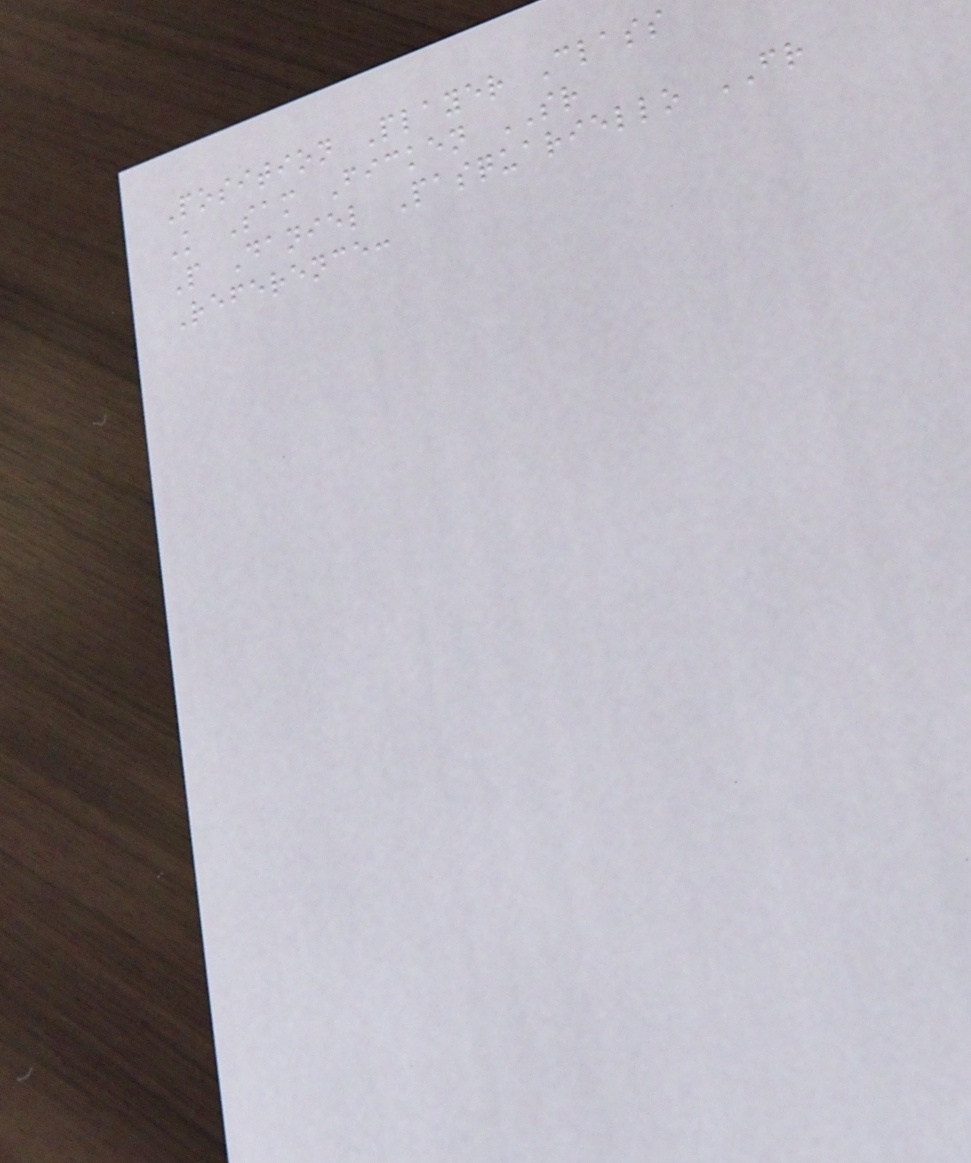Position Player Class
K Sam Ficken SR
P Daniel Pasquariello FR
Reference:
